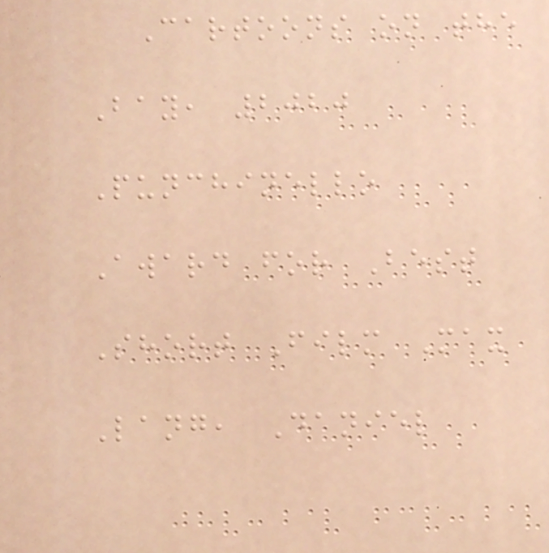Cartoons on the
Bay, 2020
Punchinello
Award for Best
Short Film Max
Lang, Daniel
